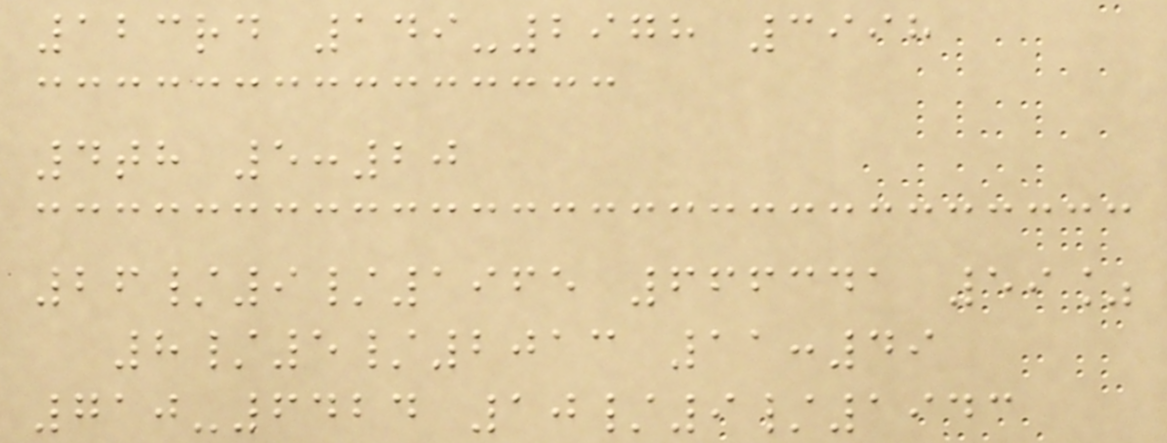123rd 149-2978 3998
4th 5:20
26/9/1965 666341 59%
8/5/2013 11:49
710-6424 10/9/1943
